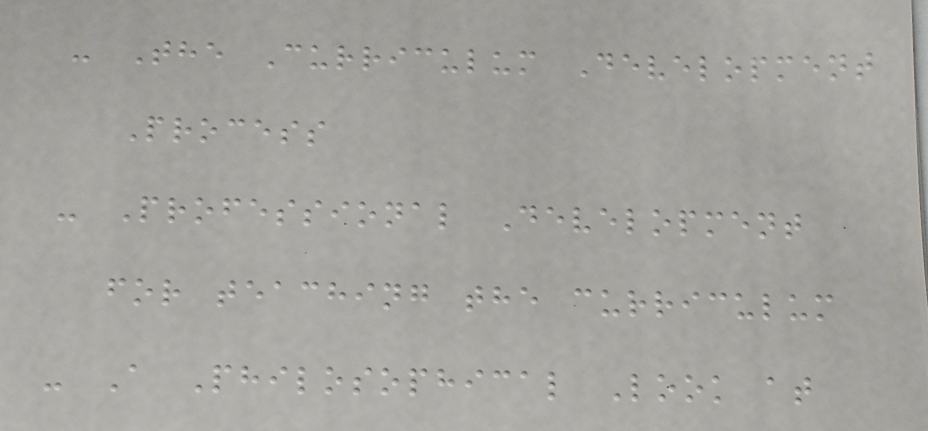- The Curriculum Development
Process
- Professional Development
for teaching the curriculum
- A Philosophical Look at
